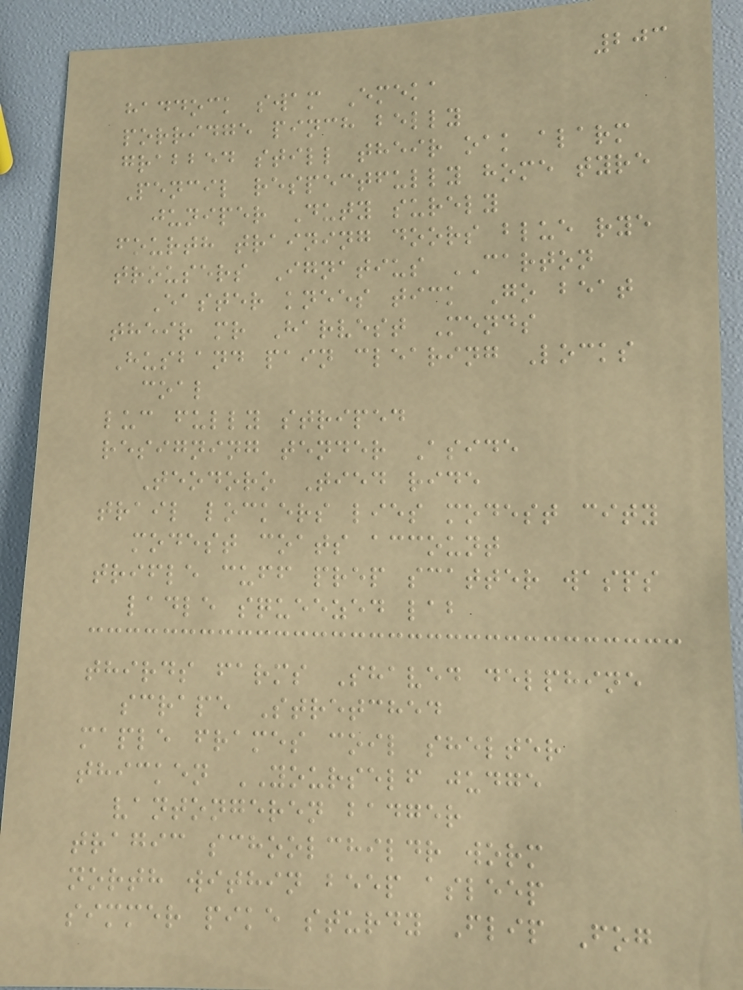203
haddock swam Emeka
porridge pinch belly
grabbed still their oak alarm
Pencil respectfully home tyre
juniper Duty surely
fourth training doors blue rye
trousers Ignatius CARTON
Easter knees tick Go beat
their mr Harvest Mends
Husband pain clearing Locks
coal
luc fully striped
resigning tender Aside
Teodoro Tied ride
trail lockers lies modest city
modest coats account
trifle cuff prep scatter wasps
ladle squeezed lab
thirds farms Shaved delphine
scrape Stretched
maple frames coil shelter
thicken YOURSELF judge
vantongeren badger
tragic schoolchildr worm
north within beep asleep
simmer pike sturdy Flip Fog
